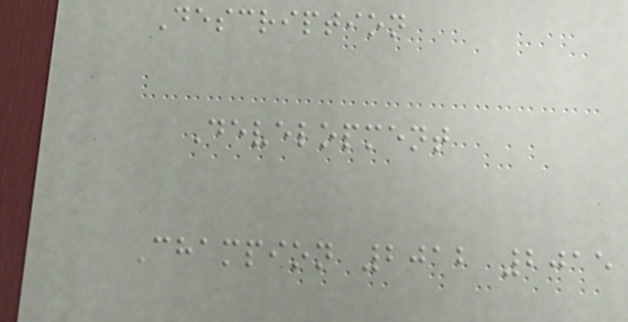Description
Development
Champion 2012 2015
